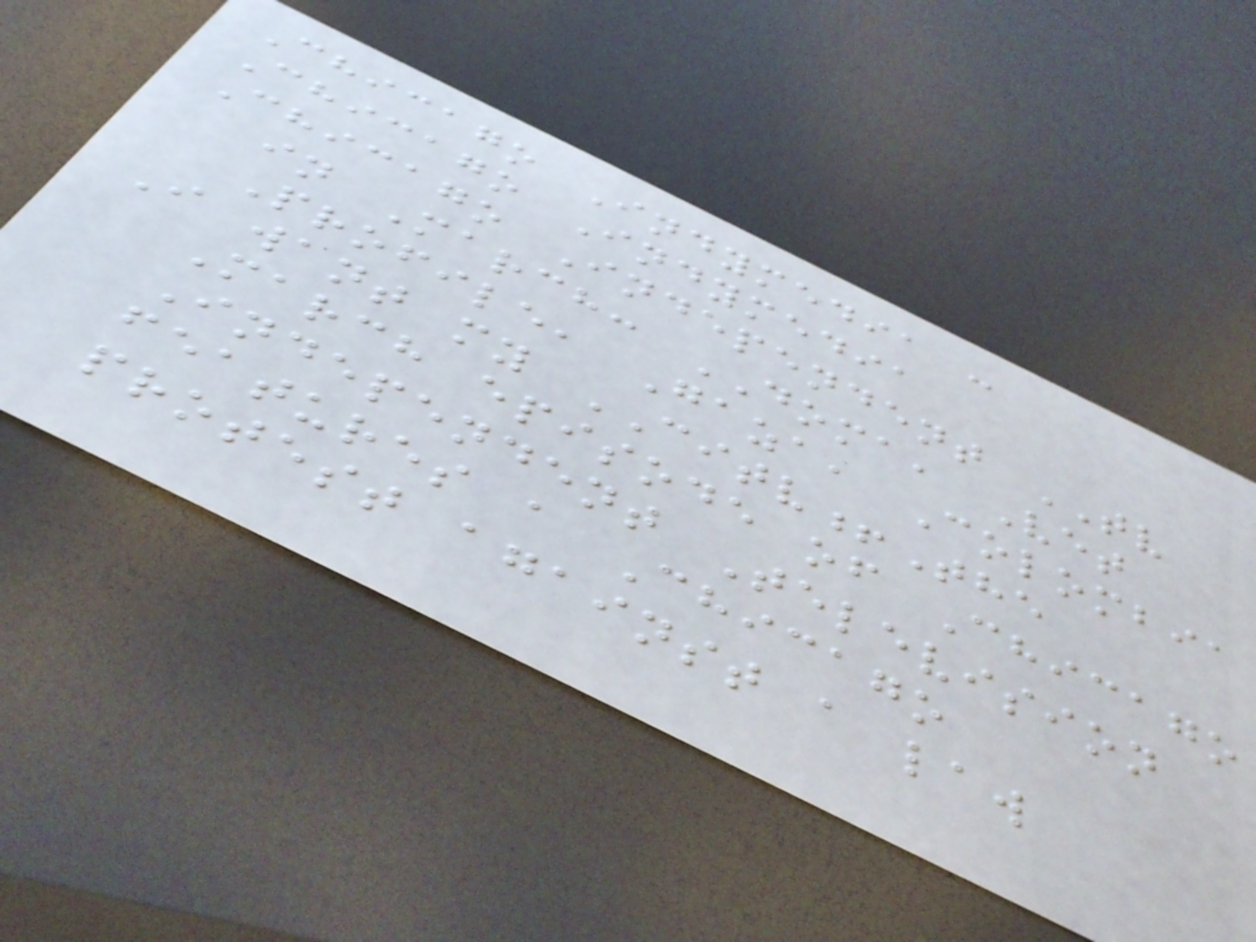Chicago Indymedia :
Chicago Indymedia
Chicago Independent TV
in March: DOMA, Vet
Profile, Gaza, Colombia
I want my CITV!The
March episode of Chicago
Independent Television
features a Chicago
protest against a law
